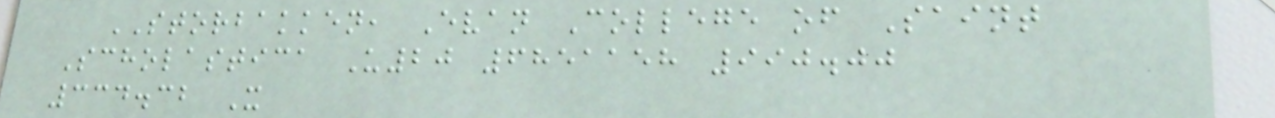STORBAKKEN, Evan College of Saint
Scholastica U20 6851158 990.00
334.32 X
